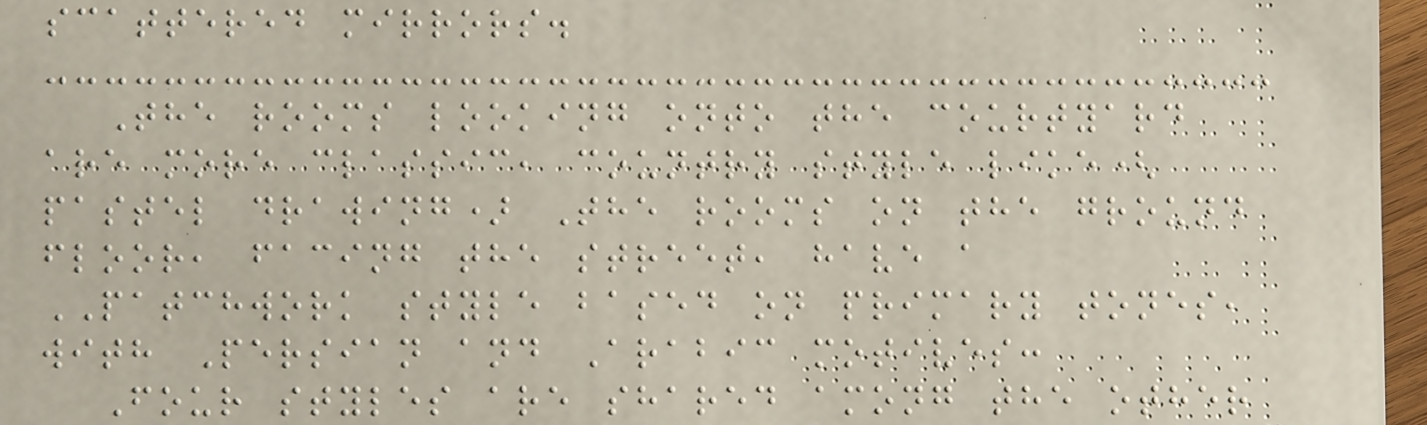scattered mirrors.
The rooms looking onto the courtyard
are more classic, country style like(
pastel drawing) The rooms on the ground
floor, facing the street, have a
PATCHWORK style based on primary tones,
with Persian and Arabic motives:
Four styles are shared among the other
